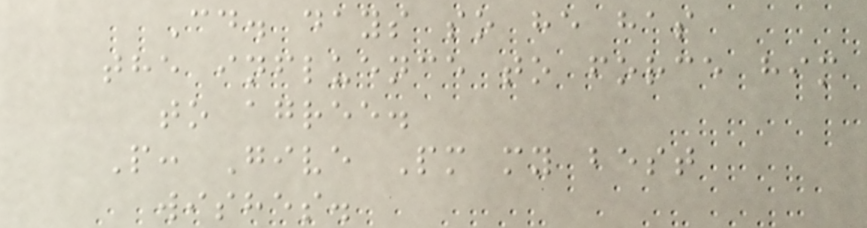Cd. days so he has
the influence to force him
to agree.
P: Give Pm my best
wishes.
